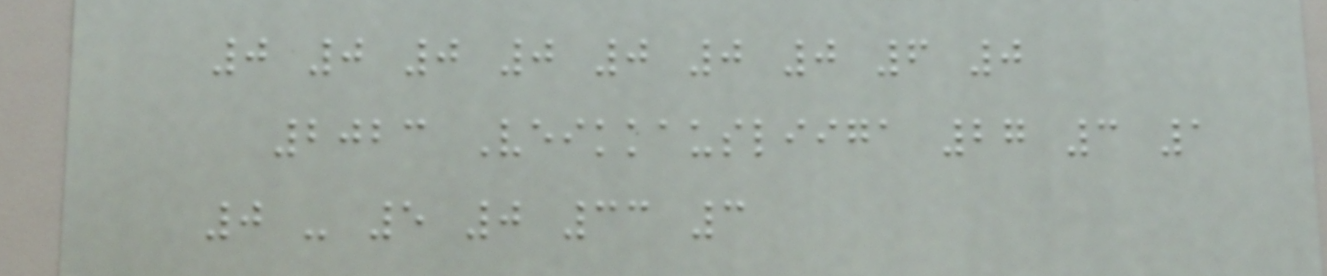0 0 0 0 0 0 0 6 0
2023 Veikkausliiga 27 3 1
0 - 5 0 33 3
